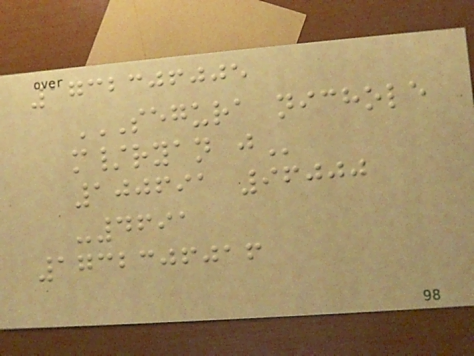1732306005
SEGURA NICHOLE
M/RYAN J
100691 96000
-4691
1732306016
